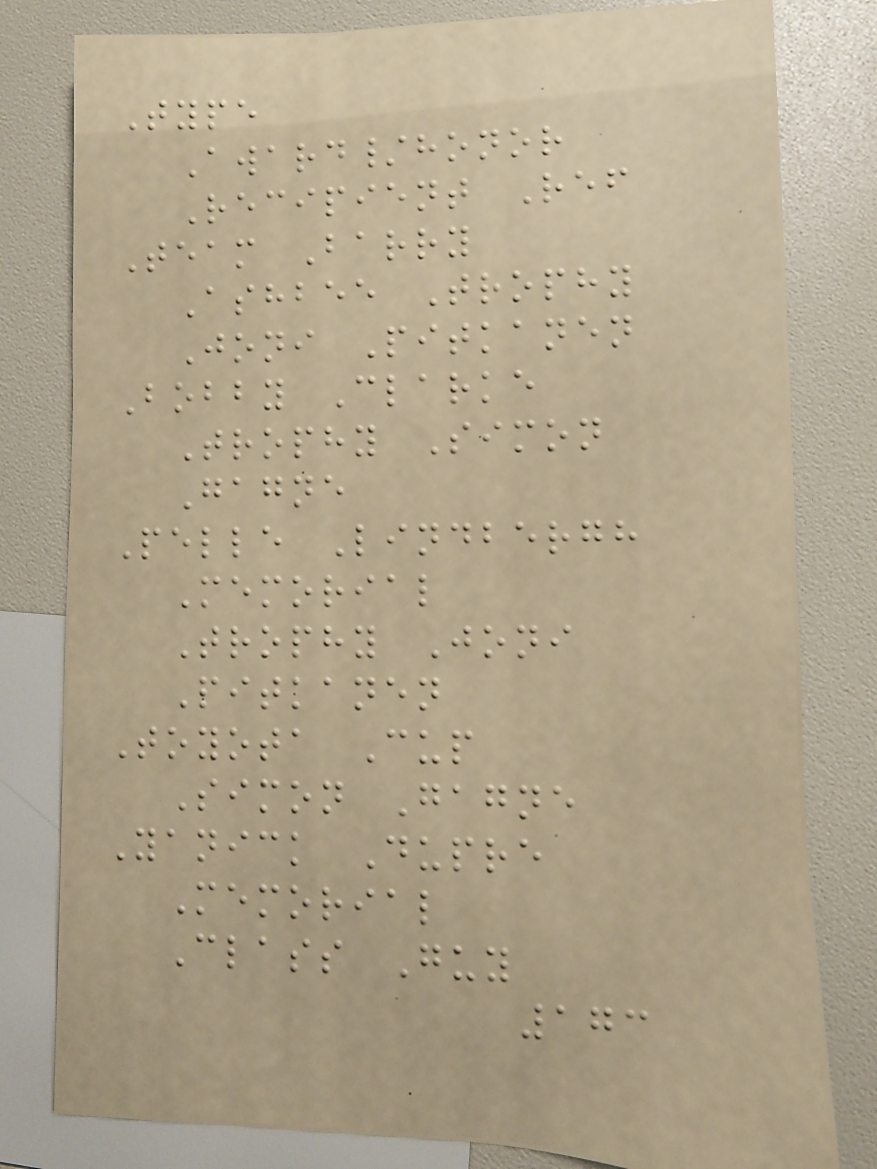Type
Award/honor
Recipient Ref
Team Barry
Ashbee Trophy
Joni Pitkanen
Bobby Clarke
Trophy Simon
Gagne
Pelle Lindbergh
Memorial
Trophy Joni
Pitkanen
Toyota Cup
Simon Gagne
Yanick Dupre
Memorial
Class Guy
173
